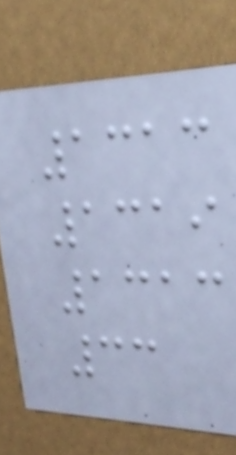1313
1319
1313
33
